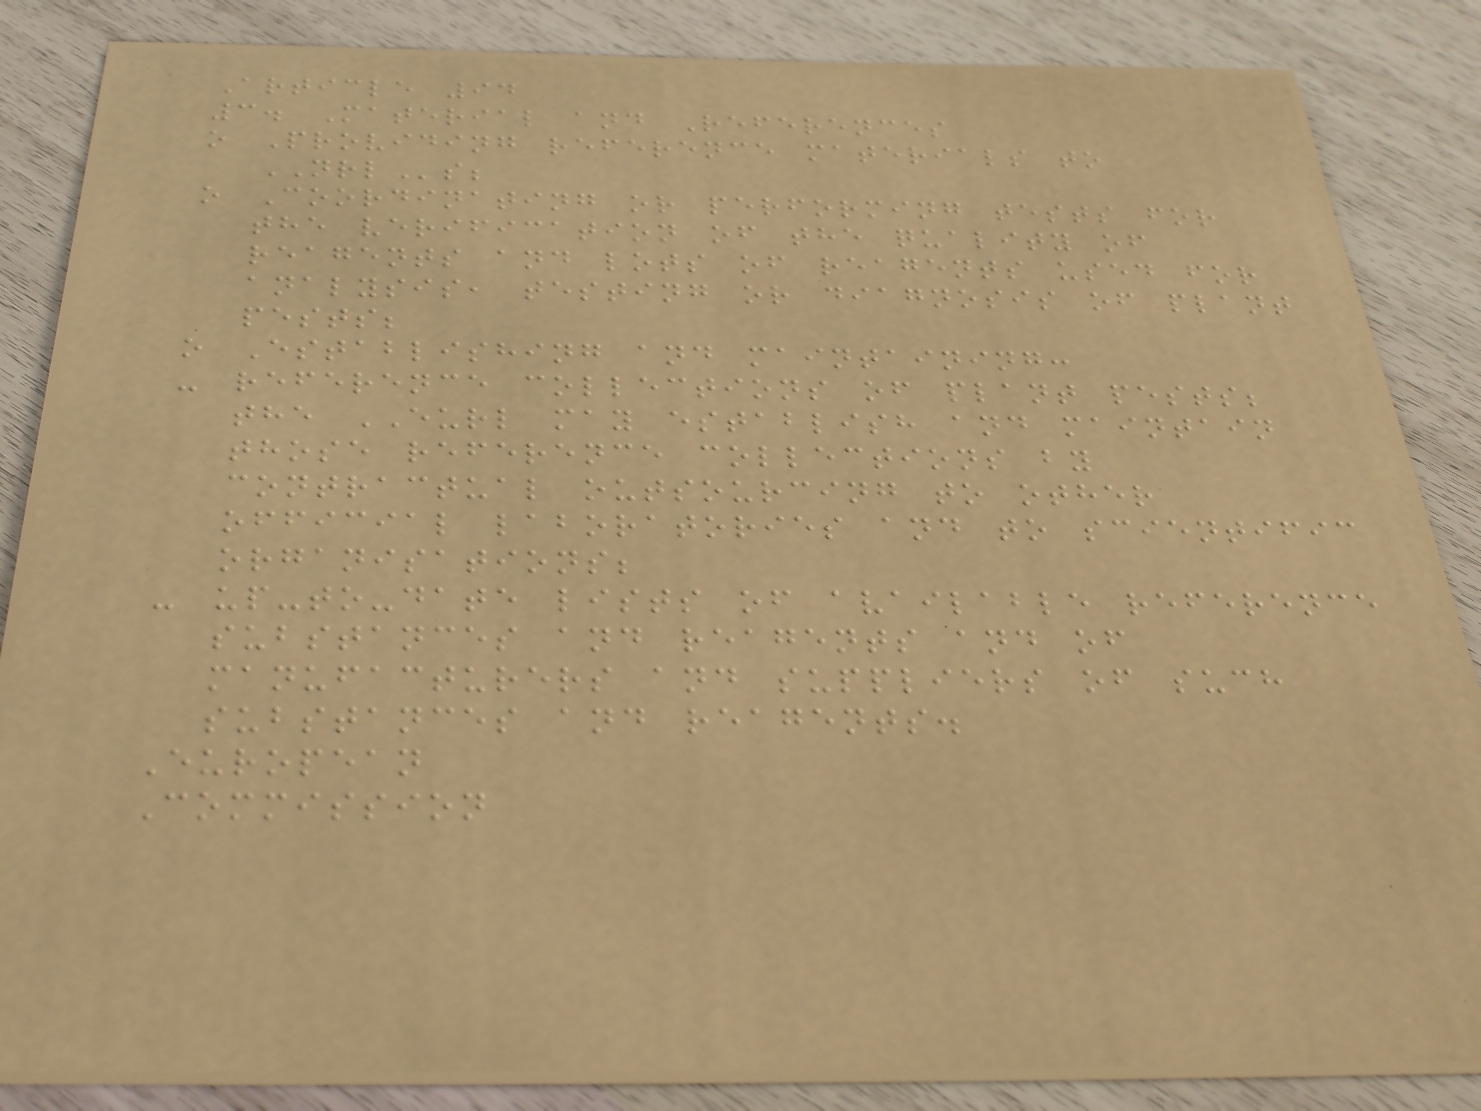Article 94
3. Material and References
o Providing reference materials to
NRLs;
o Coordinating or performing tests for
the verification of the quality of
reagents and lots of reagents used for
analysis, testing or diagnosis of plant
pests;
o Establishing and maintaining:
- reference collections of plant pests;
the EURL may establish and maintain
those reference collections by
contractual outsourcing to other
official laboratories and to scientific
organisations;
- up-to-date lists of available reference
substances and reagents and of
manufacturers and suppliers of such
substances and reagents.
European
Commission
